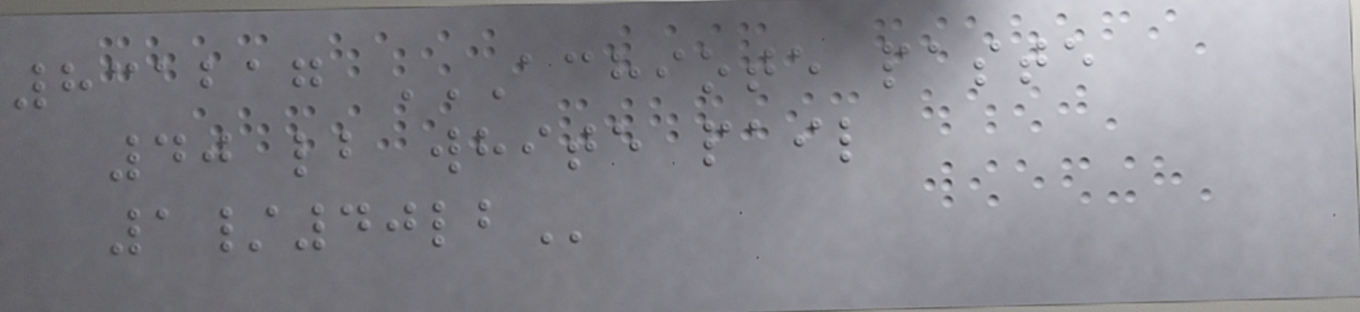831217 ACHIOTE PASTE
40 LB WHITE PAIL
1/40LB
